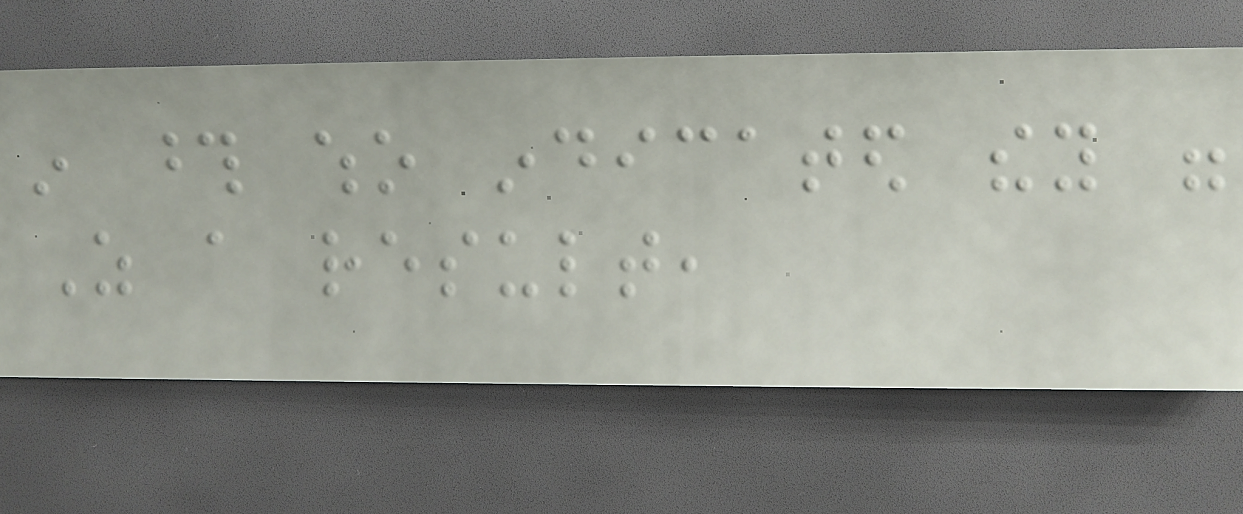in those who indicated they were
As a result,
